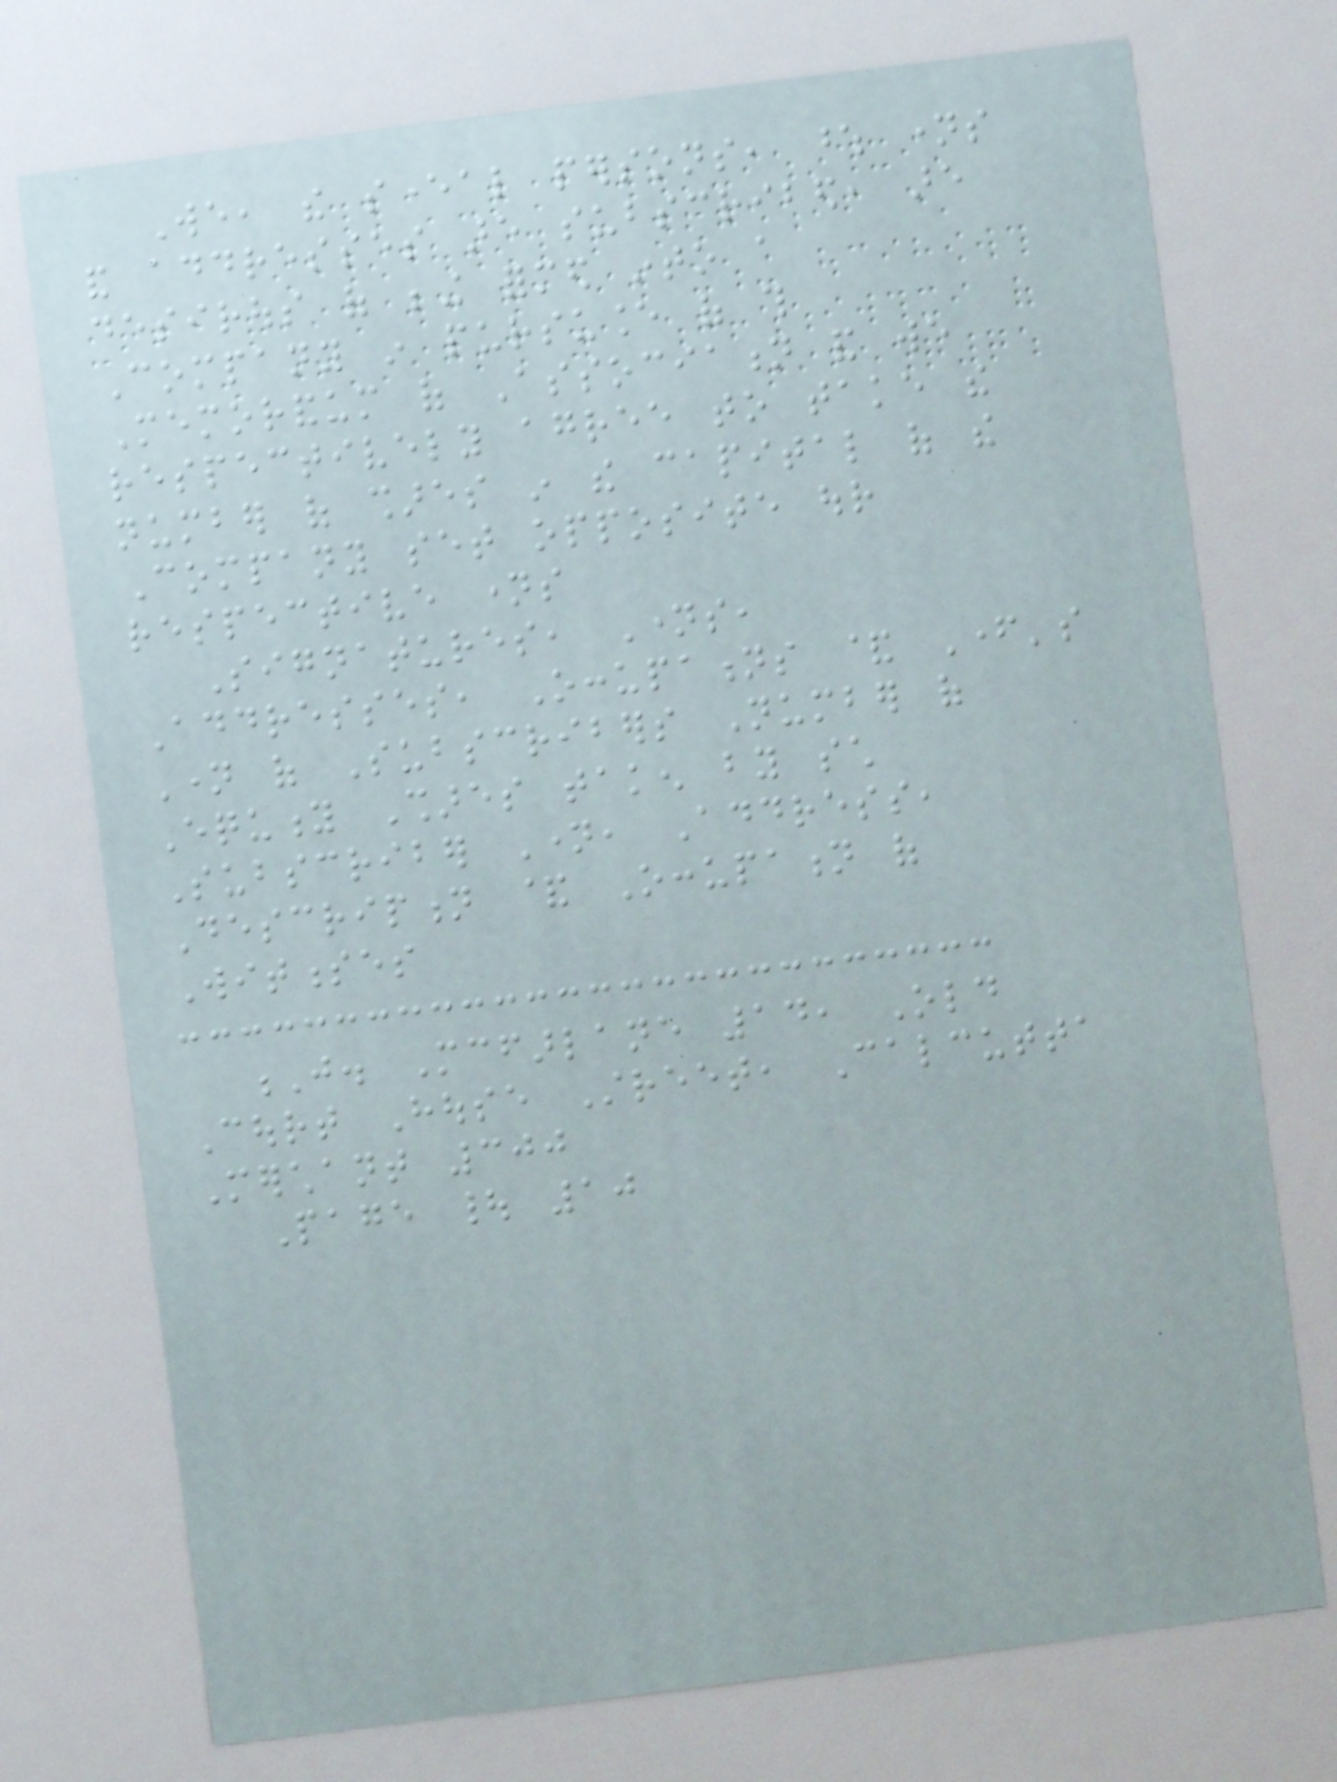We, the several persons, whose names
and addresses are subscribed, are
desirous of being formed into a
Company in pursuance of this
Memorandum of Association and we
respectively agree to take the
number of shares in the capital of the
Company set opposite our
respective names
Signatures, Names,
Addresses, Occupations & Father's
Name of Subscribers Number of
Equity Shares taken by such
Subscriber Name, Address,
Description & Occupation of
Witnesses
J. Mcfarlane 14, Old
Court House Street, Calcutta
Merchant 300
Page | 10
